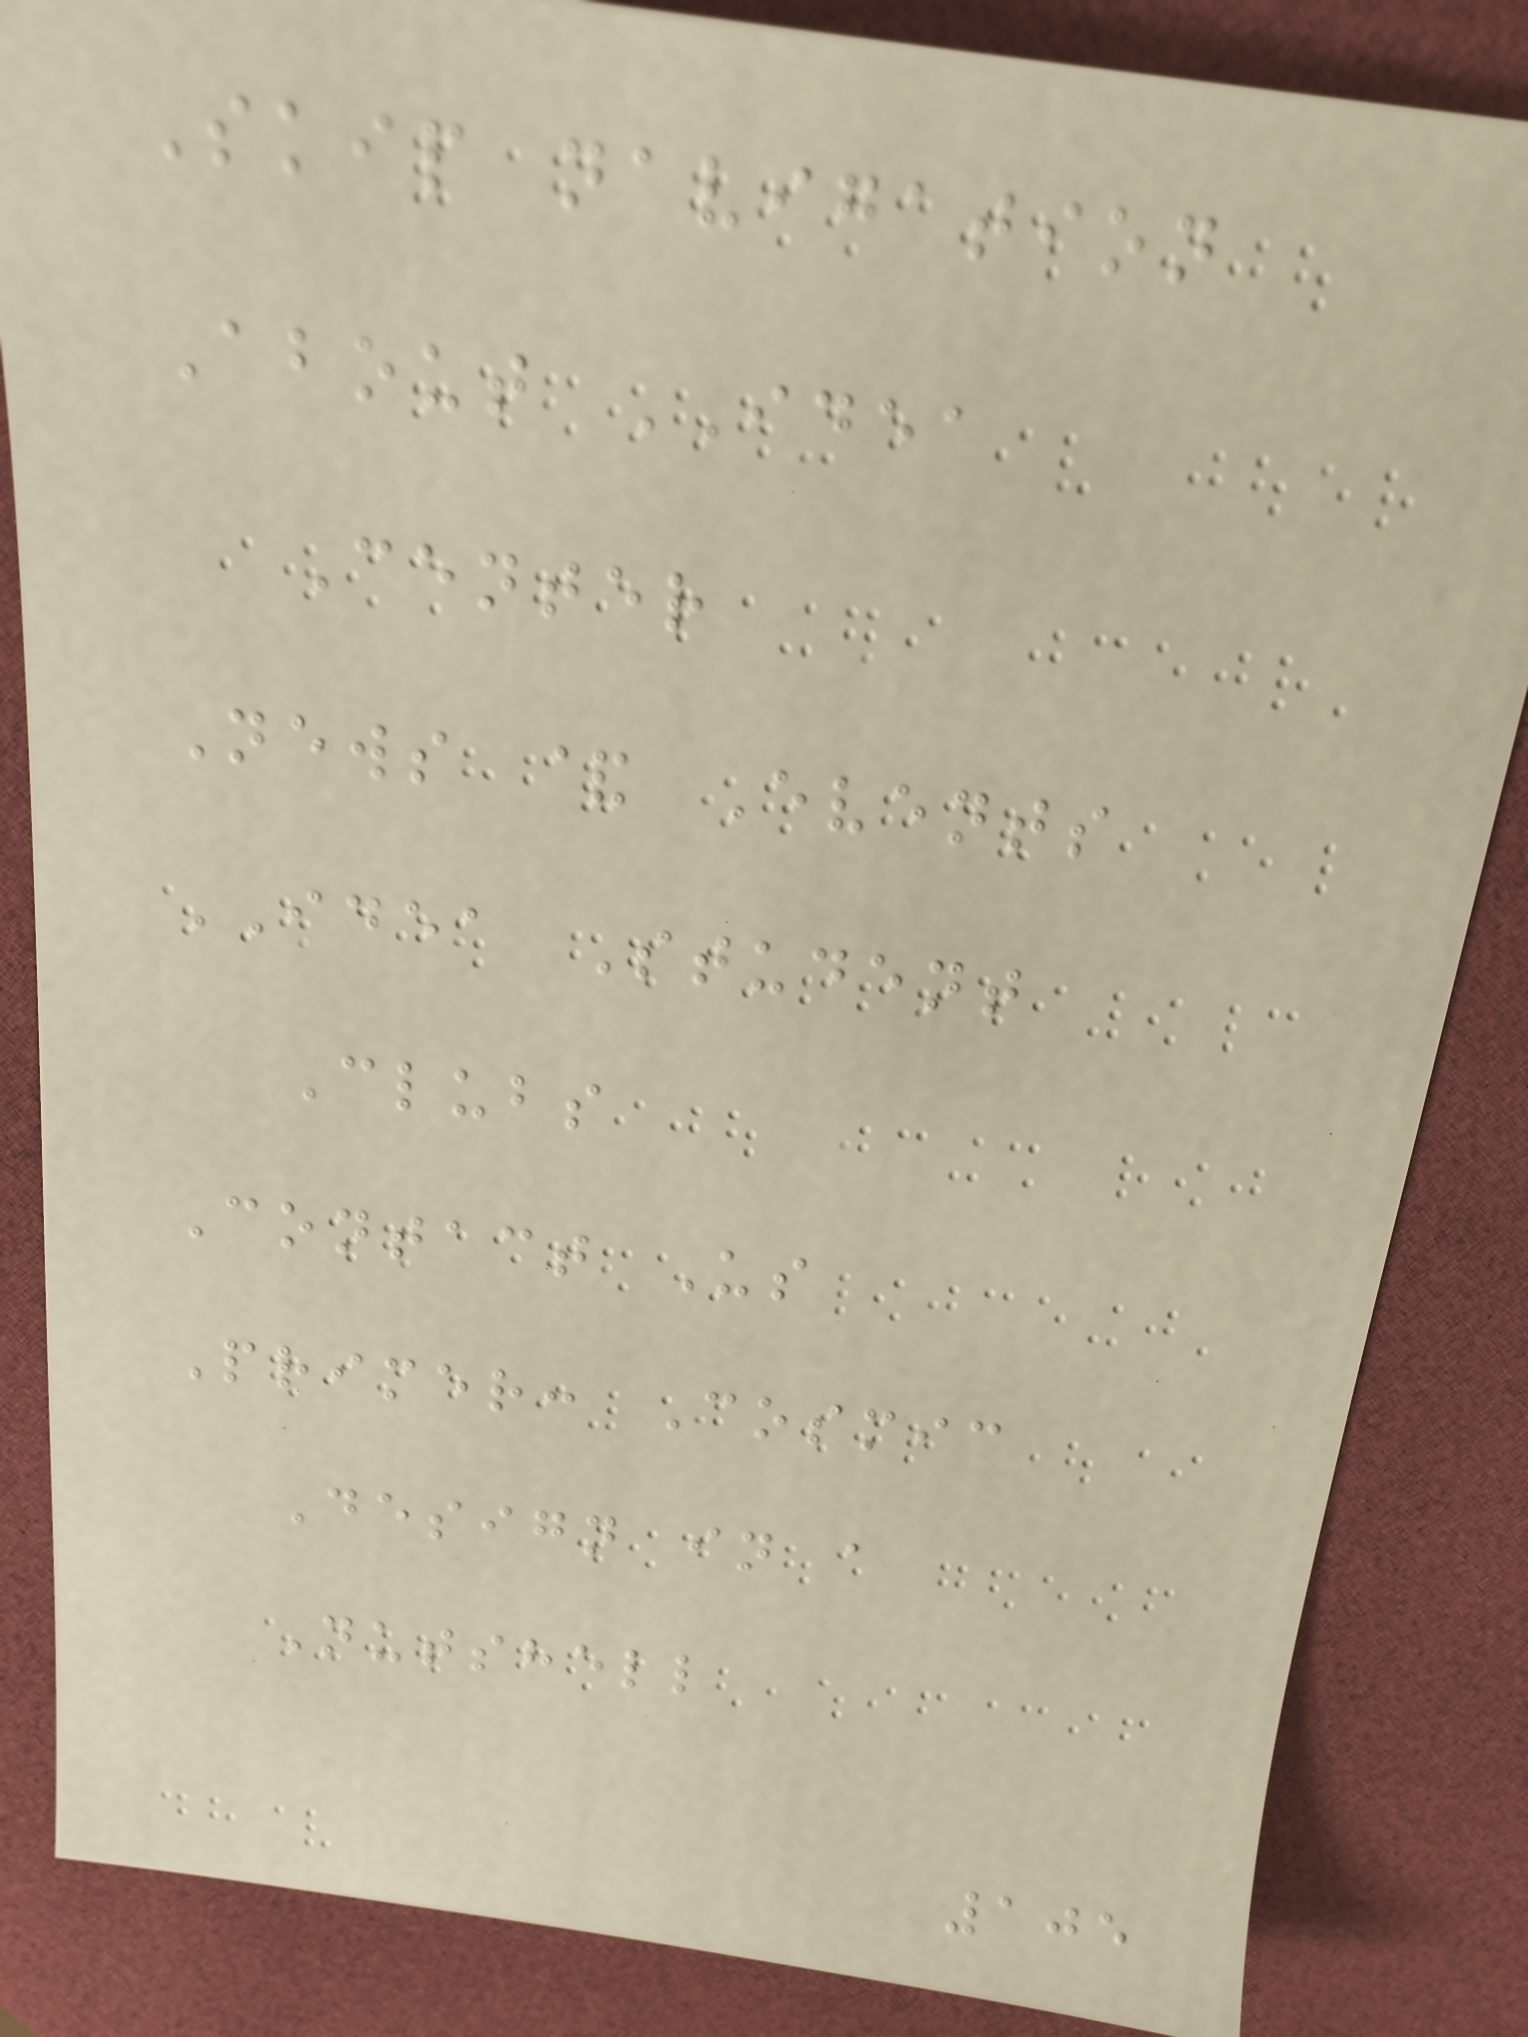Skip navigation
About IDEA
Center
News & Events
IDEA Student
Clubs
Contact Us
Primer: Cosmic
Design in a
Nutshell
105
